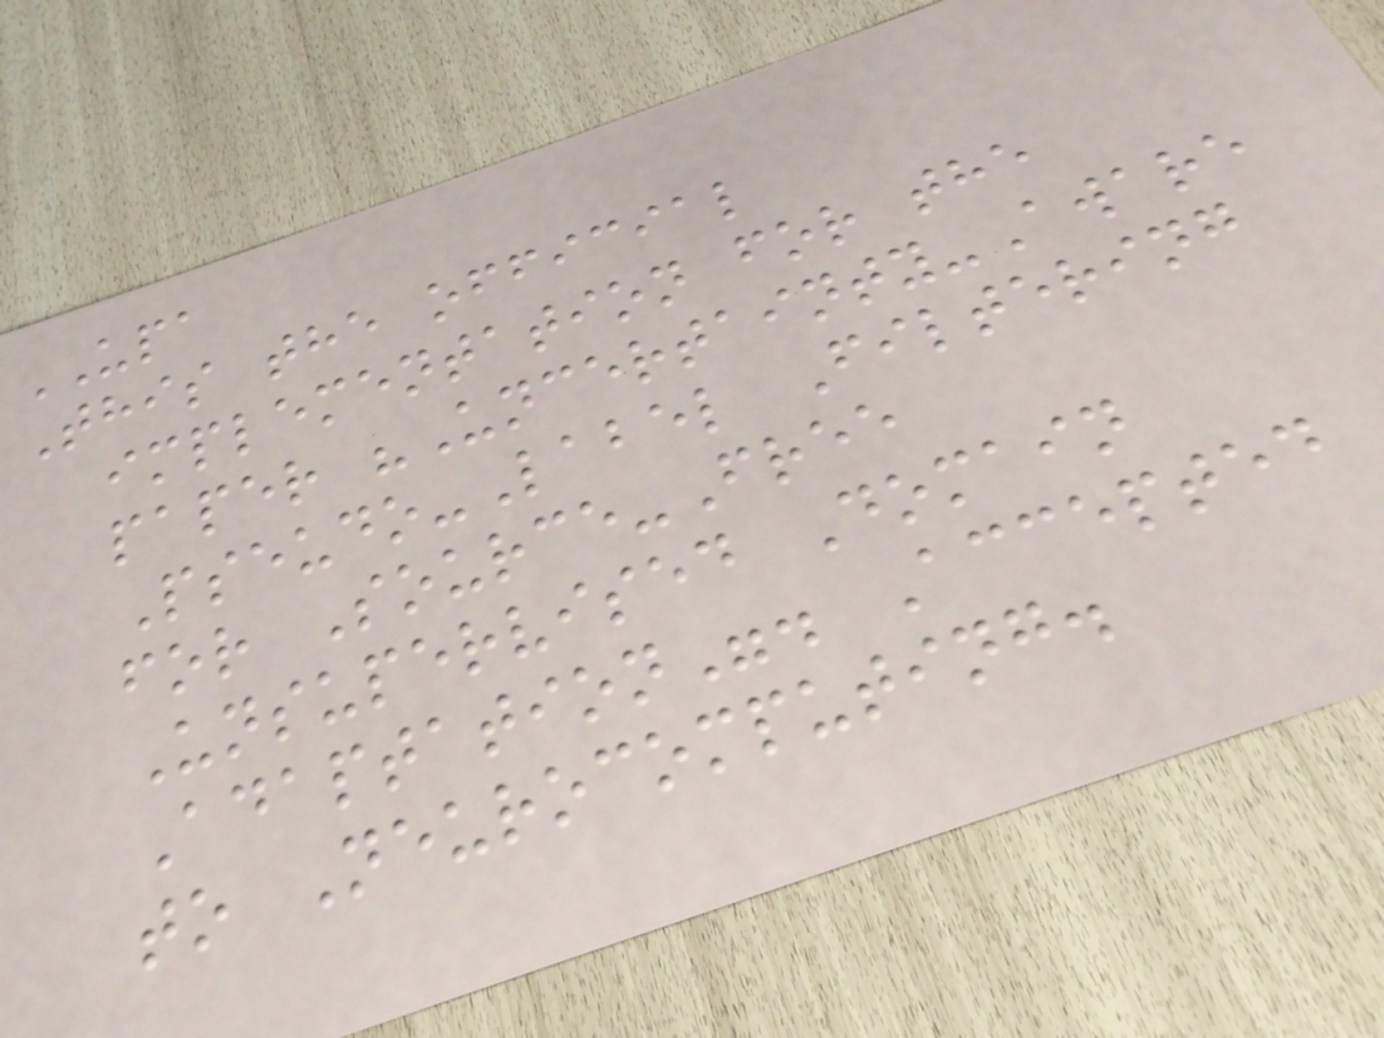UPA
This the official
implementation for the
paper "Uncertainty-Aware
Pseudo-Label Filtering
for Source-Free
Unsupervised Domain
Adaptation". Accepted
to Neurocomputing.
